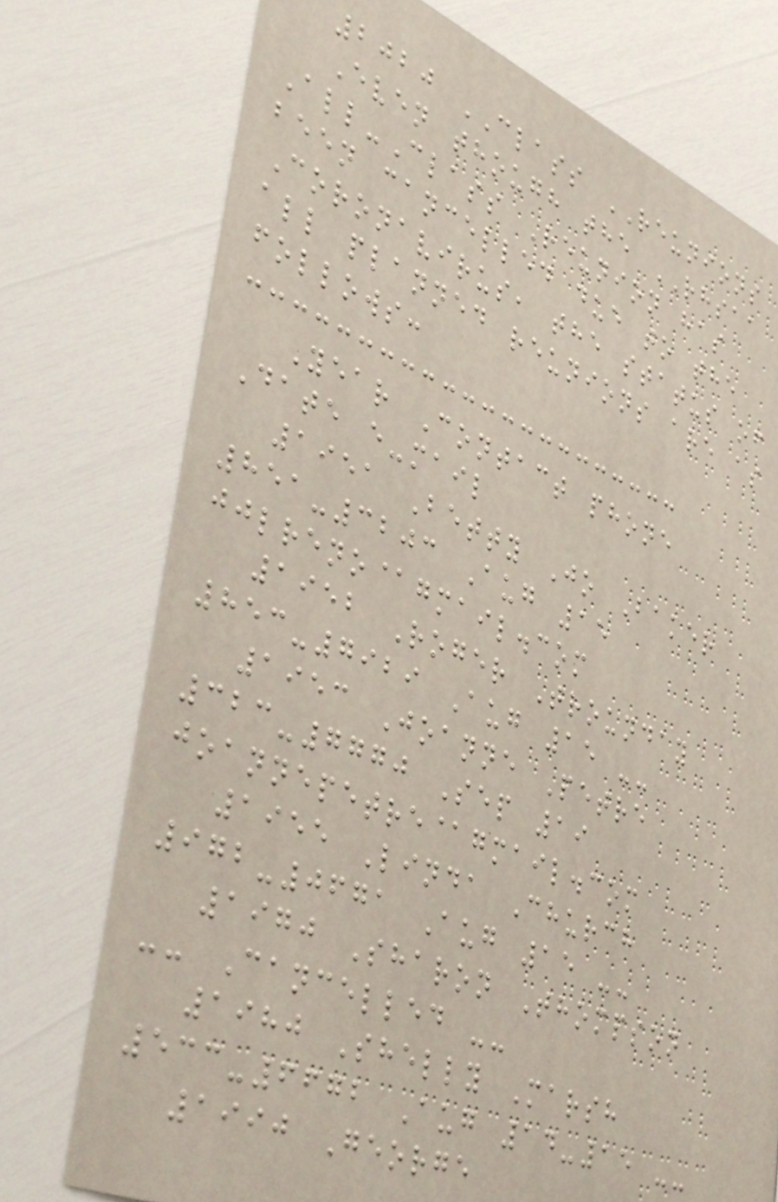2020 CLASS REUNIONS
Even though the RHSAA
All-Class Reunion has
been cancelled due to the
Coronavirus, the status of
all planned reunions are as
follows:
Year Contact phone
Date e-mail
1951 Betty Jo Baker
851-3203 Aug 15
jjlreno@gmail.com
1952 Roger Trounday
853-7929 Aug 15 --
1953 Joanne Petre
323-7770 Sep 19
joannepetre@gmail.com
1955 Linda Church
972-0671 Aug 15 --
1970 Sharon Thompson
-- Cancelled --
1980 Shelly Marsh
533-6672 Aug 14-15 --
1990 George
